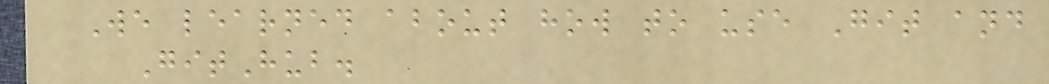We learned about how to use Git and
GitHub.
